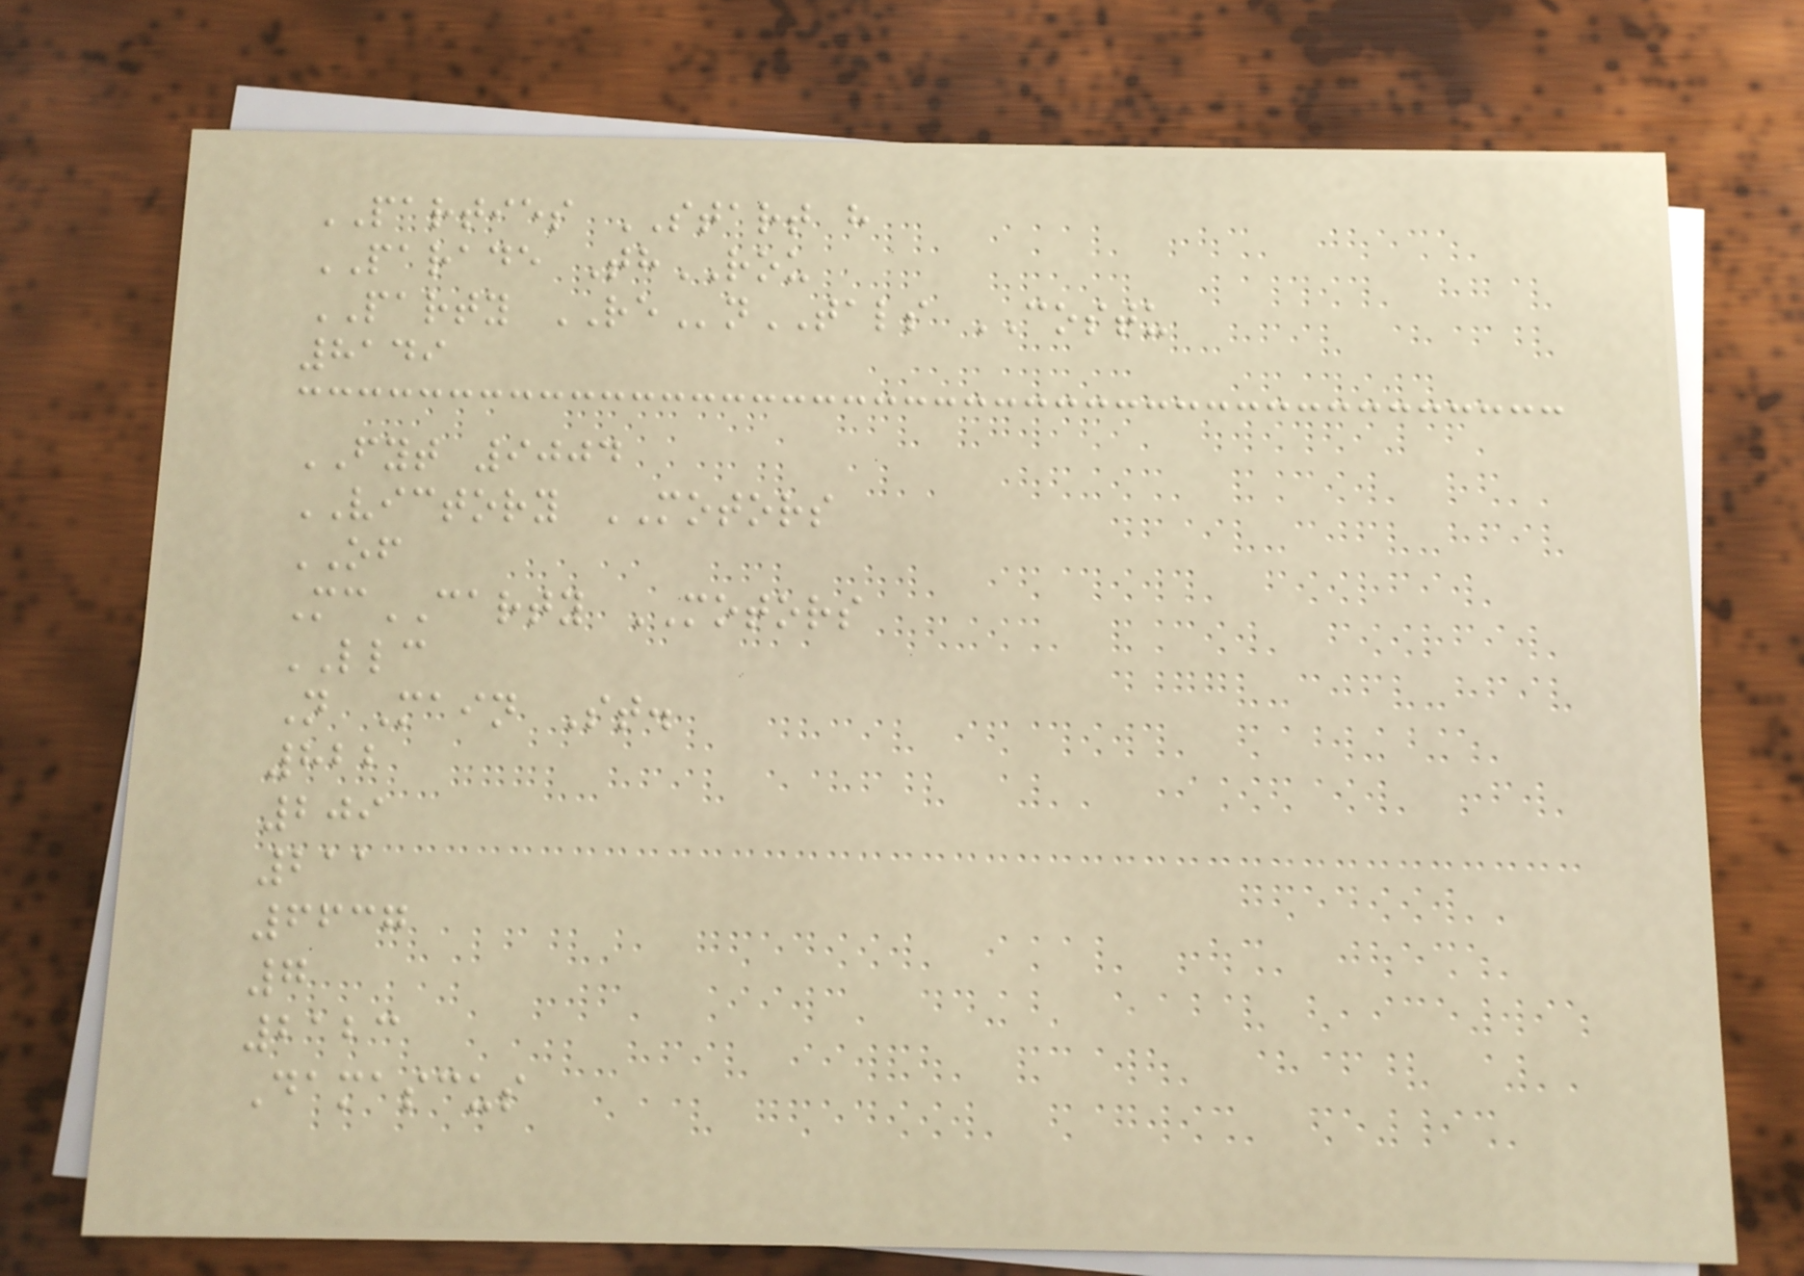PARTIES START h
PARADE ThROU
PARTY REnTALS COSTU
8149
FYT 9004
VICTORY MOTORS
OF
McCARTY MOTORS
LLC
N Main St.
822
209
211
6637
7
2123
Damascus
